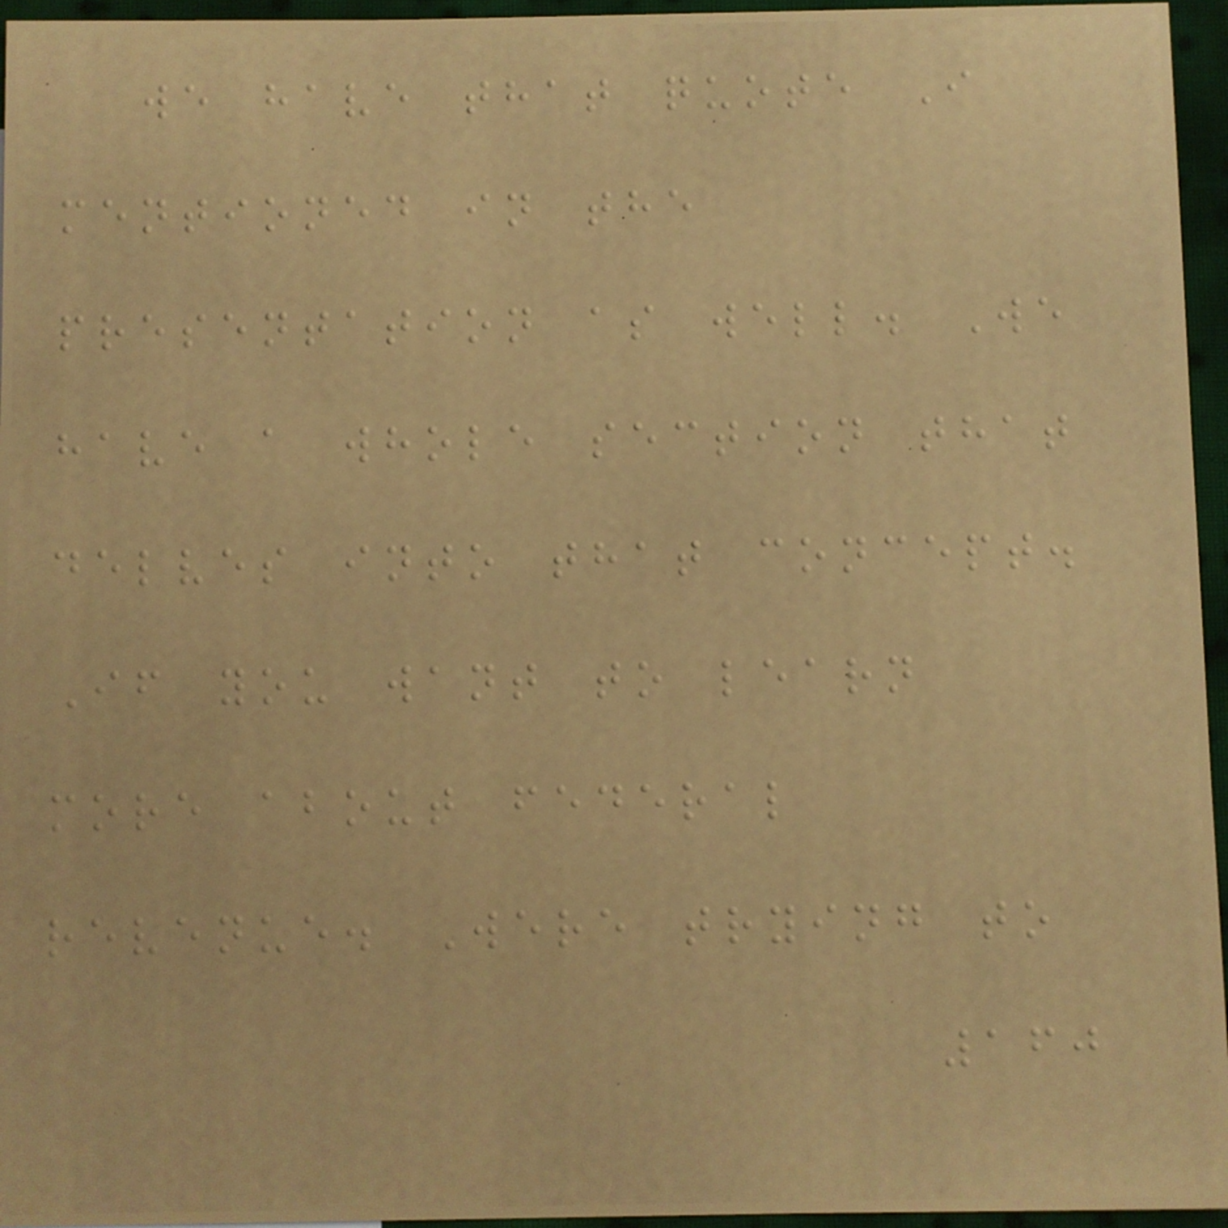we have that quote I
mentioned in the
presentation as well. We
have a whole section that
delves into that concept.
If you want to learn
more about federal
revenue. Were trying to
160
